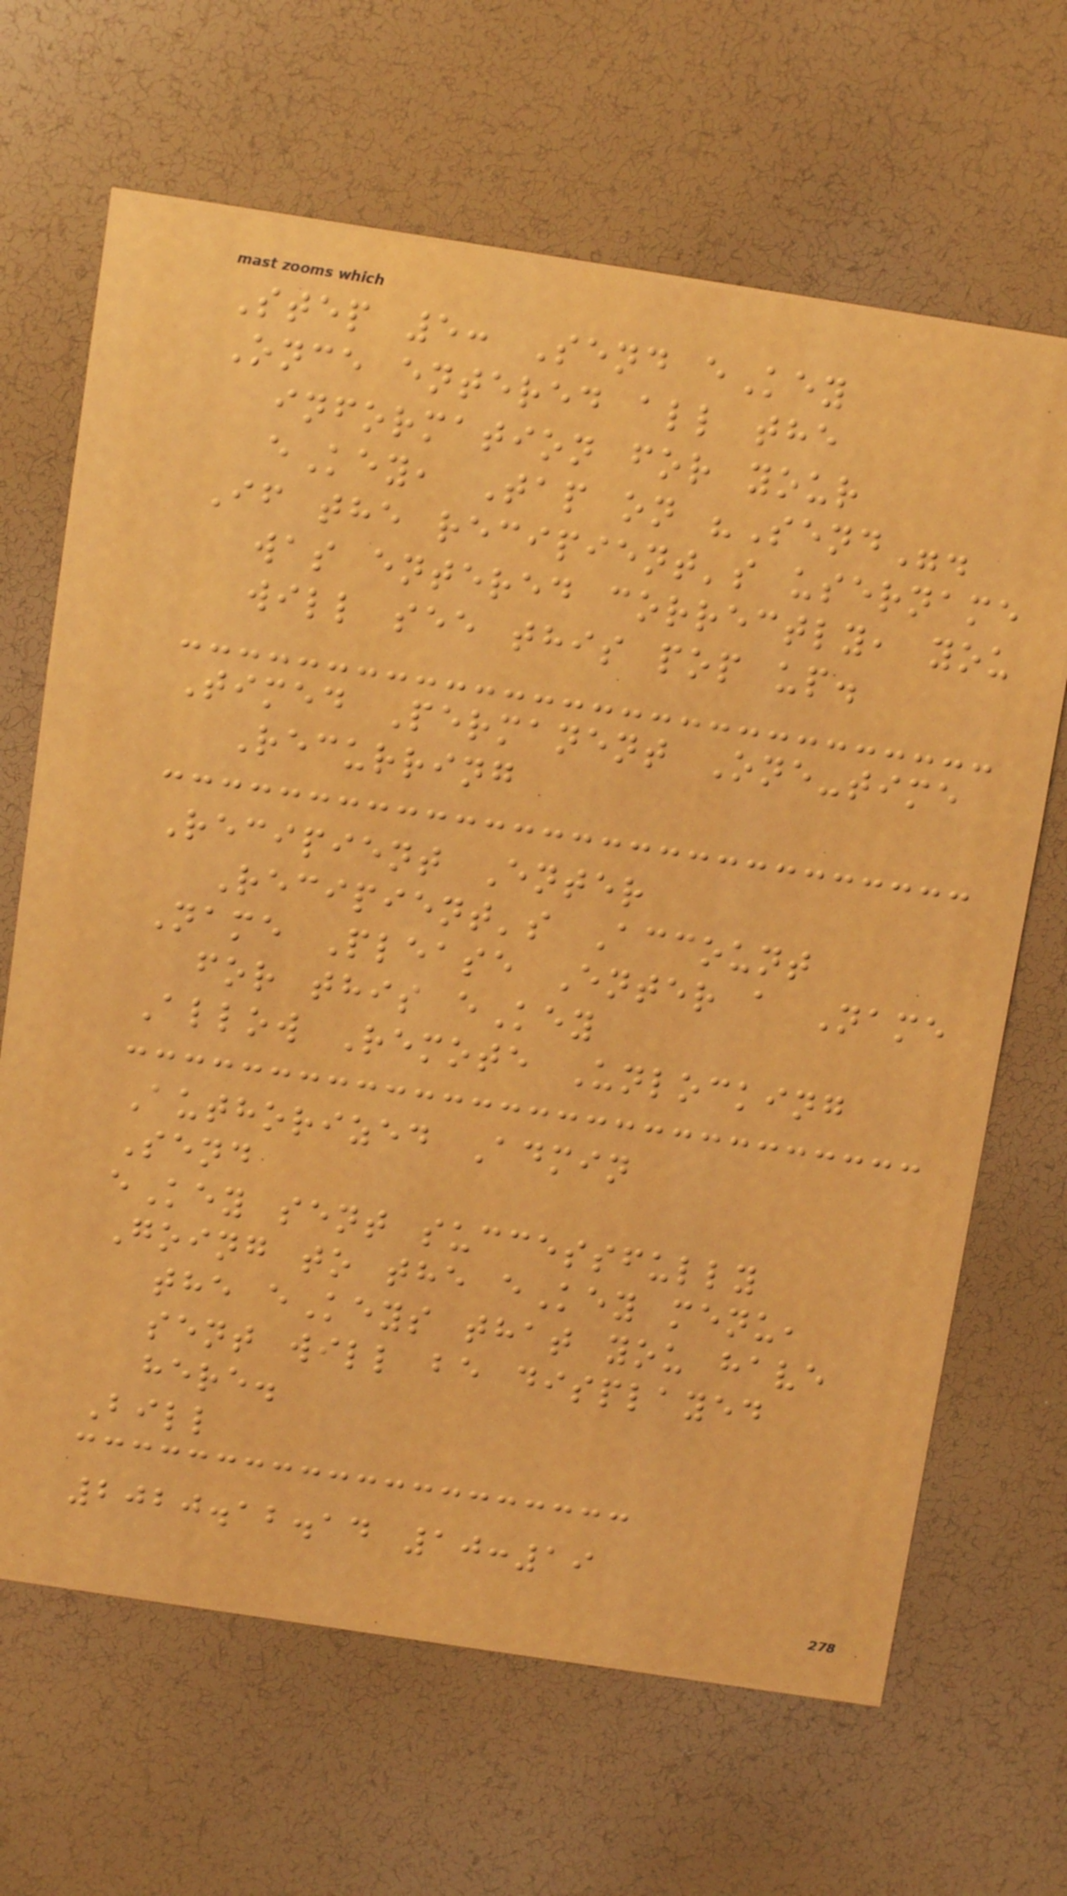Step 5: Send eKey
Once entered all the
information for your
eKey, Tap on "Send".
If the recipient's username
was entered correctly, you
will see this pop up.
Timed Permanent One-time
Recurring
Recipient Enter
Recipient's Account
Name Please Enter a Name
for this eKey
Allow Remote Unlocking
Authorized Admin
Send
eKey sent successfully
Going to the eKey menu,
the eKeys that you have
sent will be displayed
here.
Bill
2020.12.14 10:19
